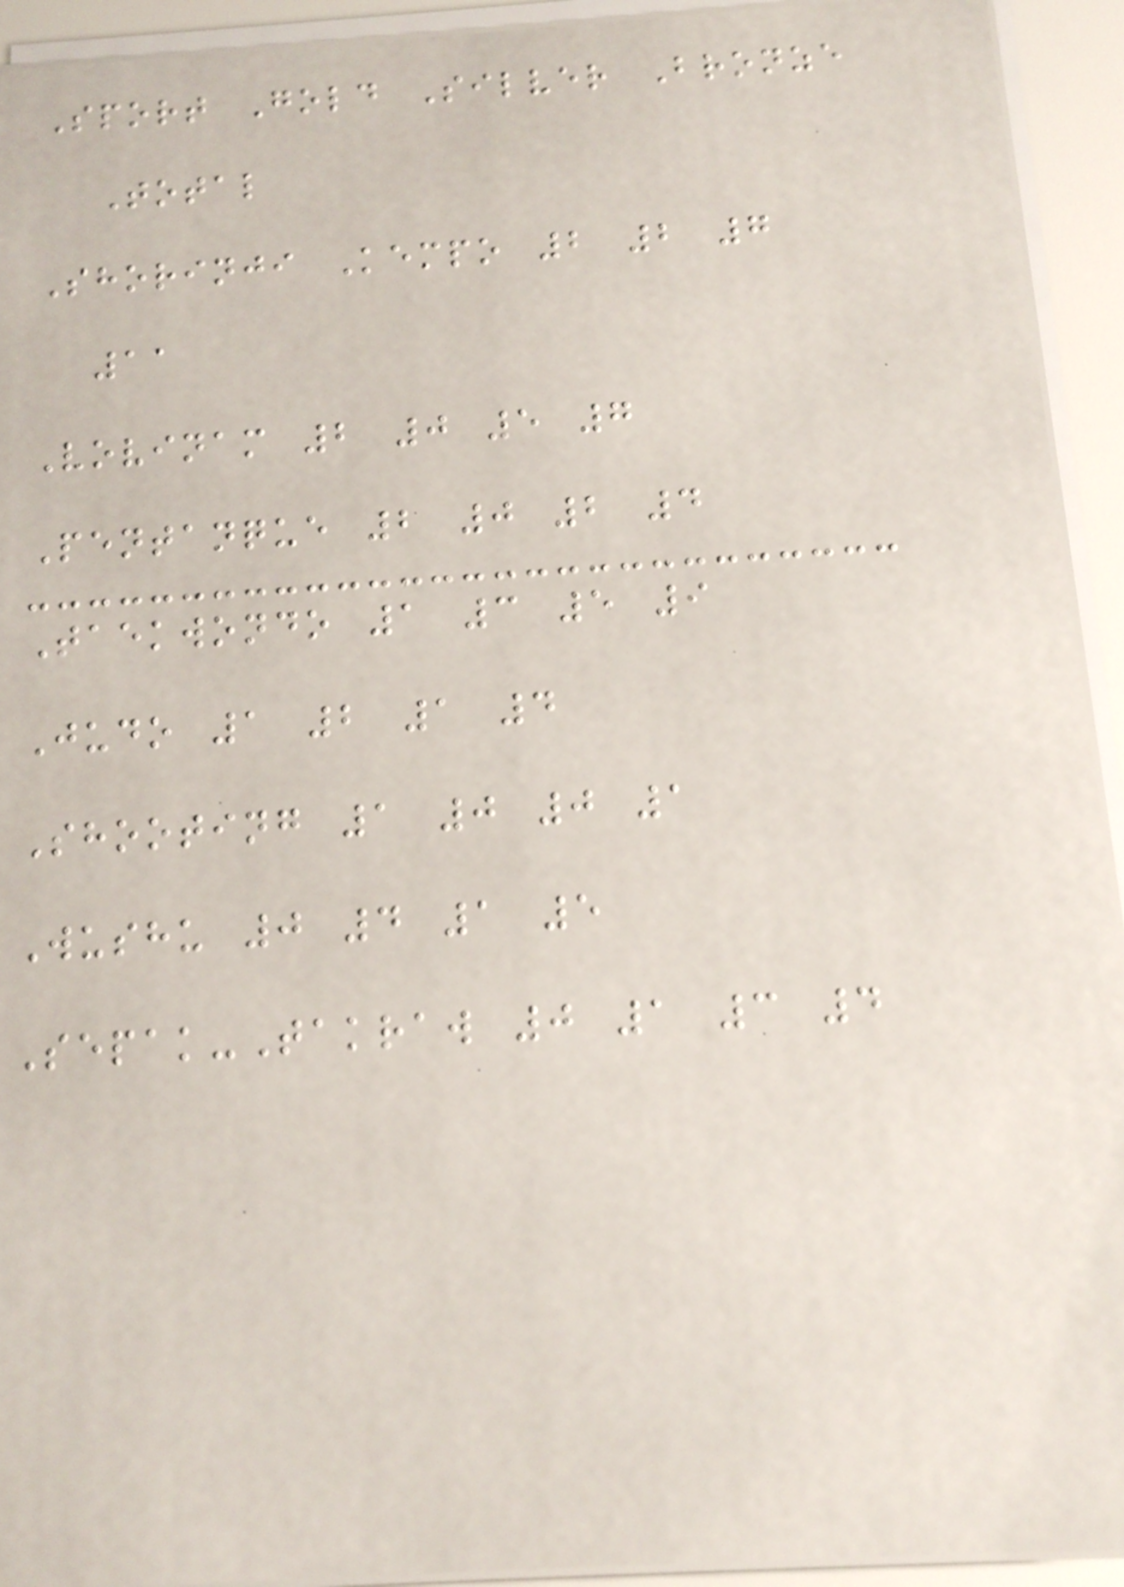Sport Gold Silver Bronze
Total
Shorinji Kempo 2 2 7
11
Vovinam 2 0 5 7
Pentanque 2 0 2 4
Taekwondo 1 3 5 9
Judo 1 2 1 4
Shooting 1 0 0 1
Wushu 0 4 1 5
Sepak-Takraw 0 1 3 4
